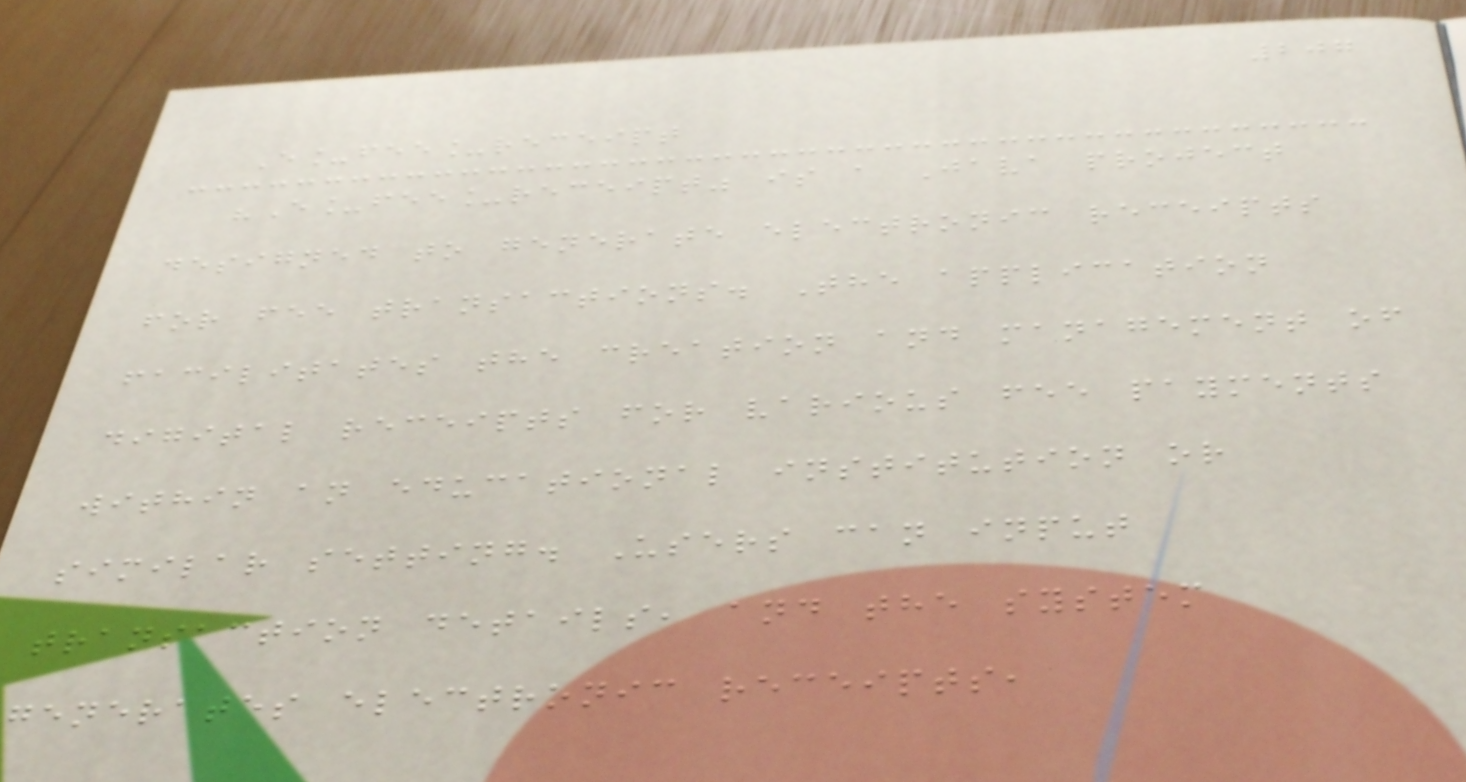207
E_fee_receipt
"E_fee_receipt" is a Java project
designed to generate electronic receipts
for fee transactions. The application
facilitates the creation and management of
digital receipts for various fee payments
within an educational institution or
similar setting. Users can input
transaction details, and the system
generates electronic receipts,
